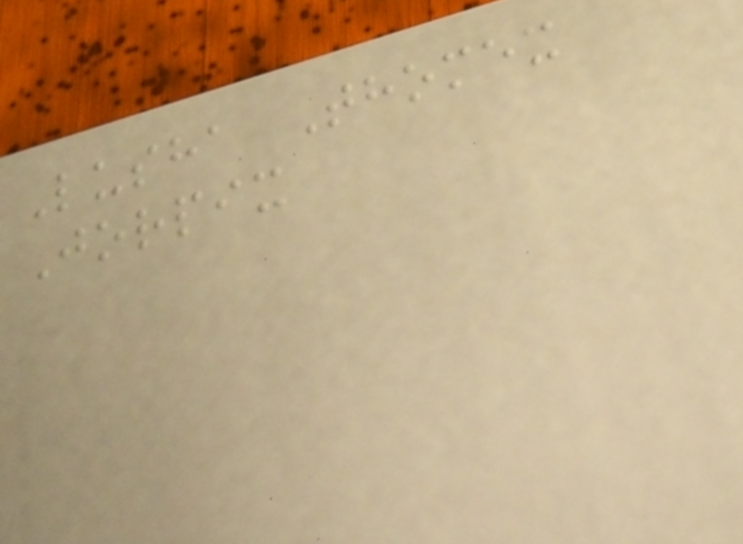Lusha Thomex
Jorpix
